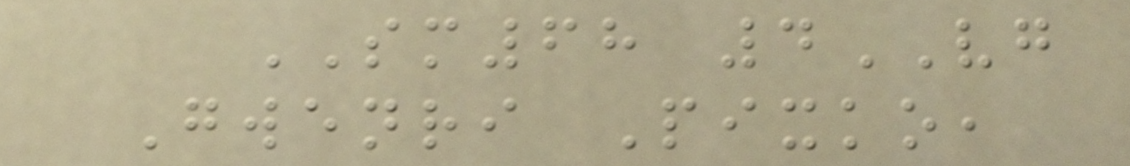SM68 4VG
Gwenri Pixko,
